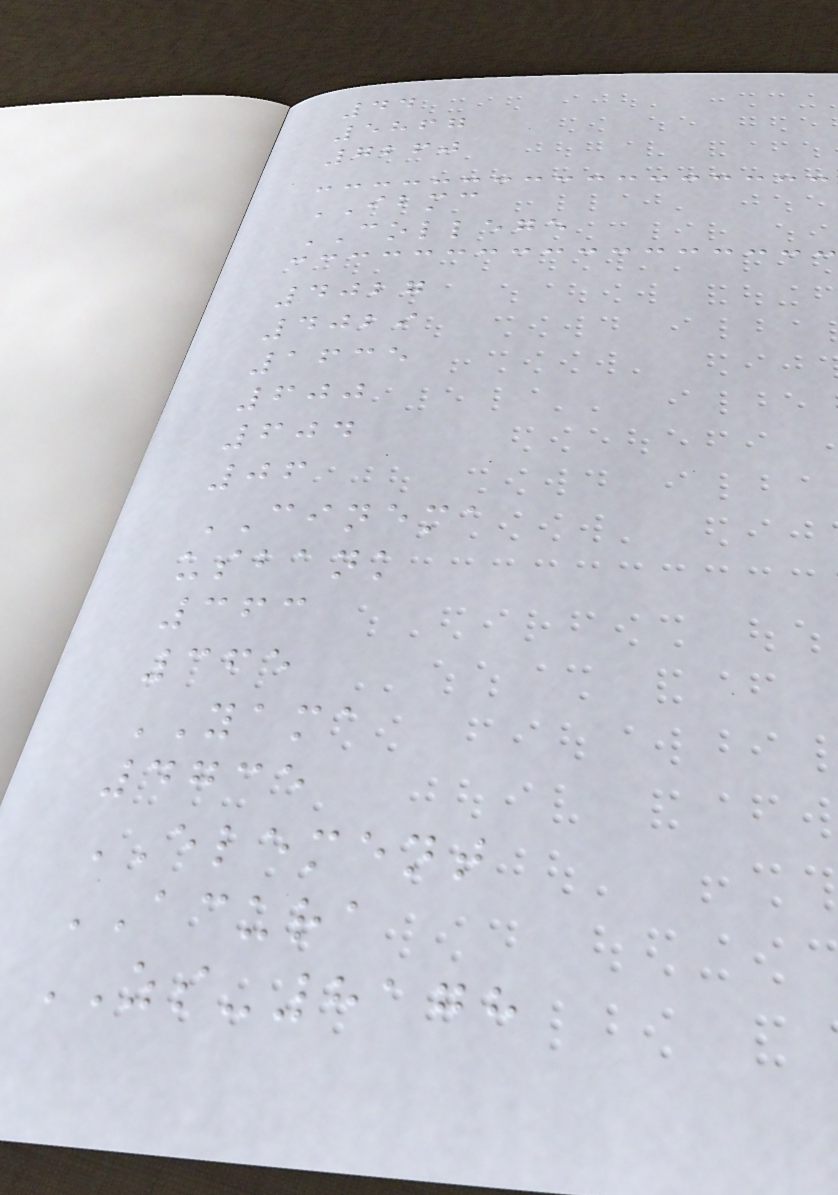44
5867
7260
IBMC
COLLEGE
4027
4029
1635
600
604
06
CINEMA
usbank
363
365
YAMA
4735
ELEMENT
ACURA
ZS-8178
